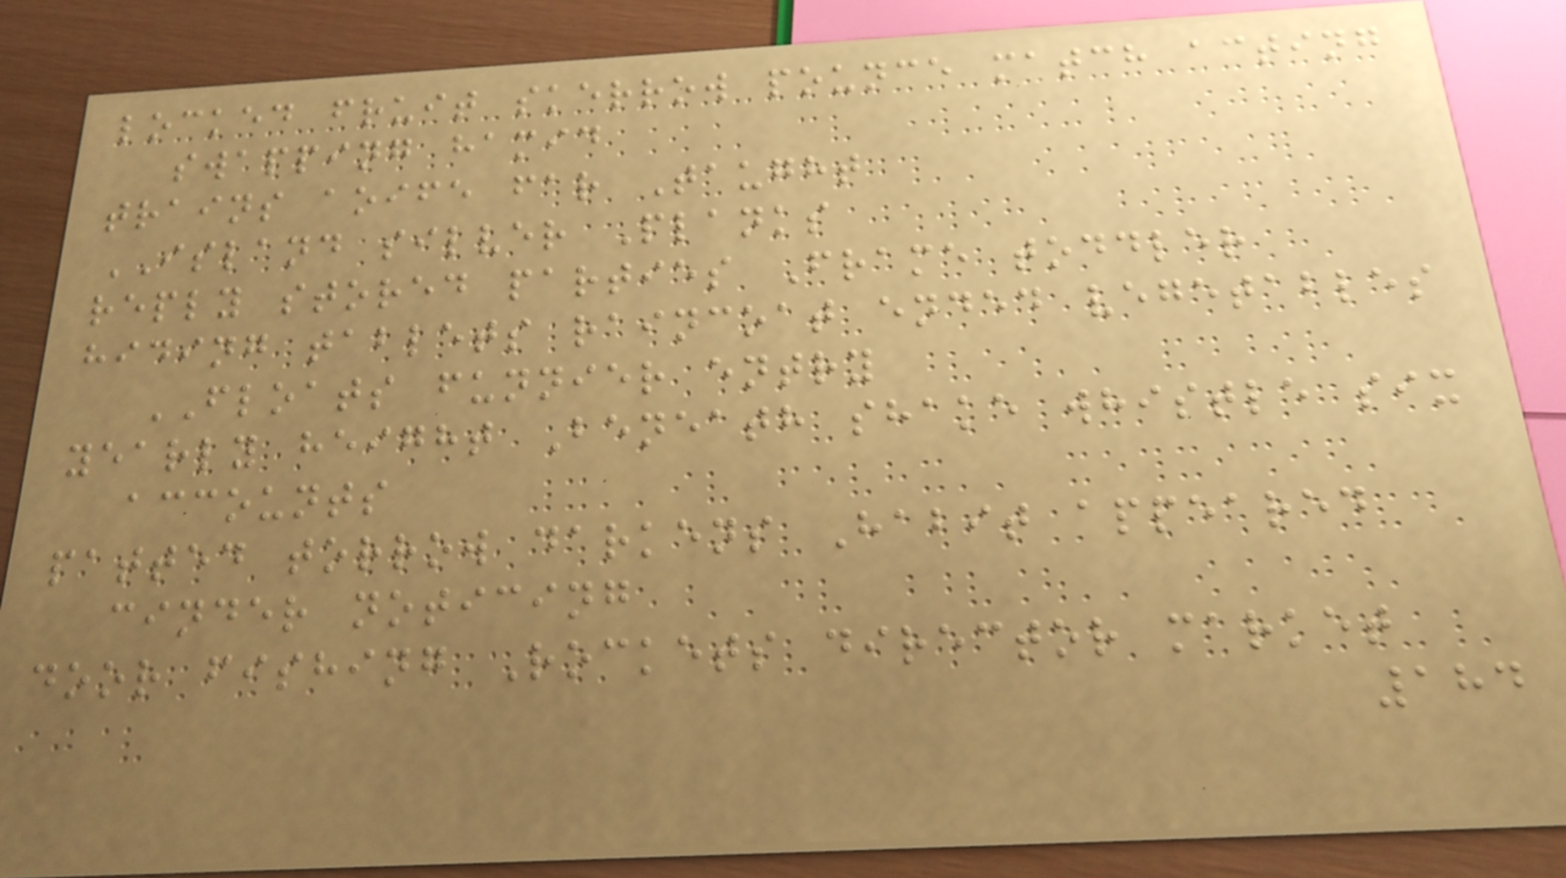locked fruit skerrow pounce match acting
swapping hamid
trains aoife far Taught
ISLAND silver Planks
reply stored parties Frame toddler
hiding tablets raincoat ended vegetables
FLOATS funnier entry
yearly height Beneath shake whistle six
accounts
patted torrow darkens Habit appeared
cinder noticing
door fishing Rockets director market
184
